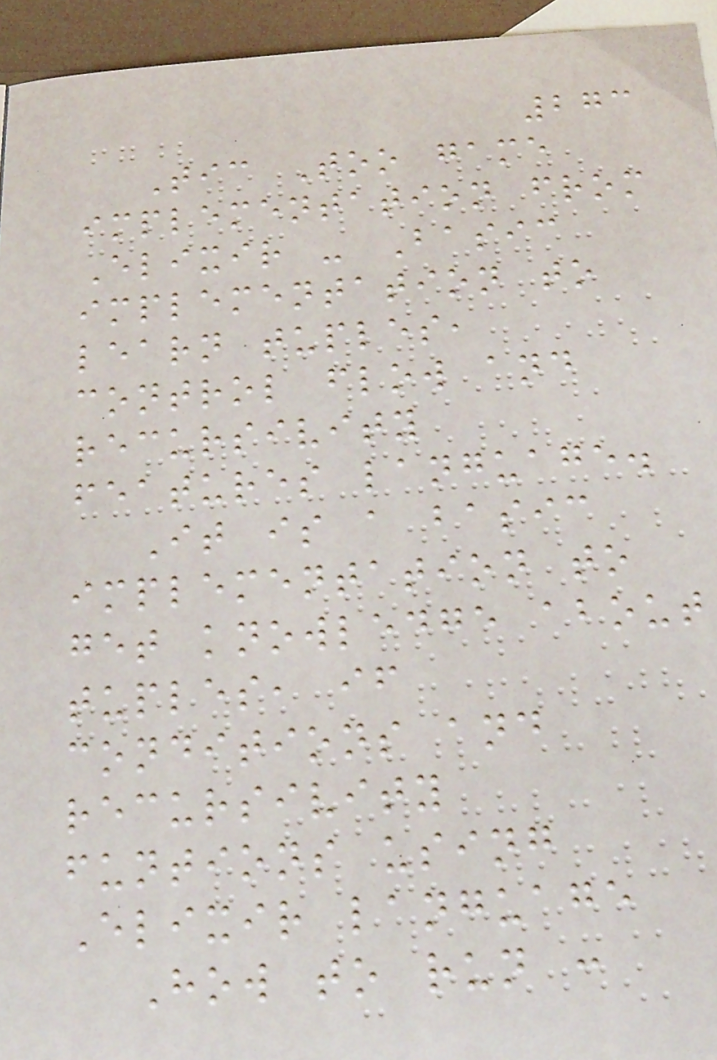273
Tic Too game
implementation from
Elixir - Basic
implementation to
learn tuples,
control flow and
recursivity
features language.
It is a basic
implementation to
get knowledge about
tuples, if
conditions and
recursivity
funtions using
Elixir language
How to run :
